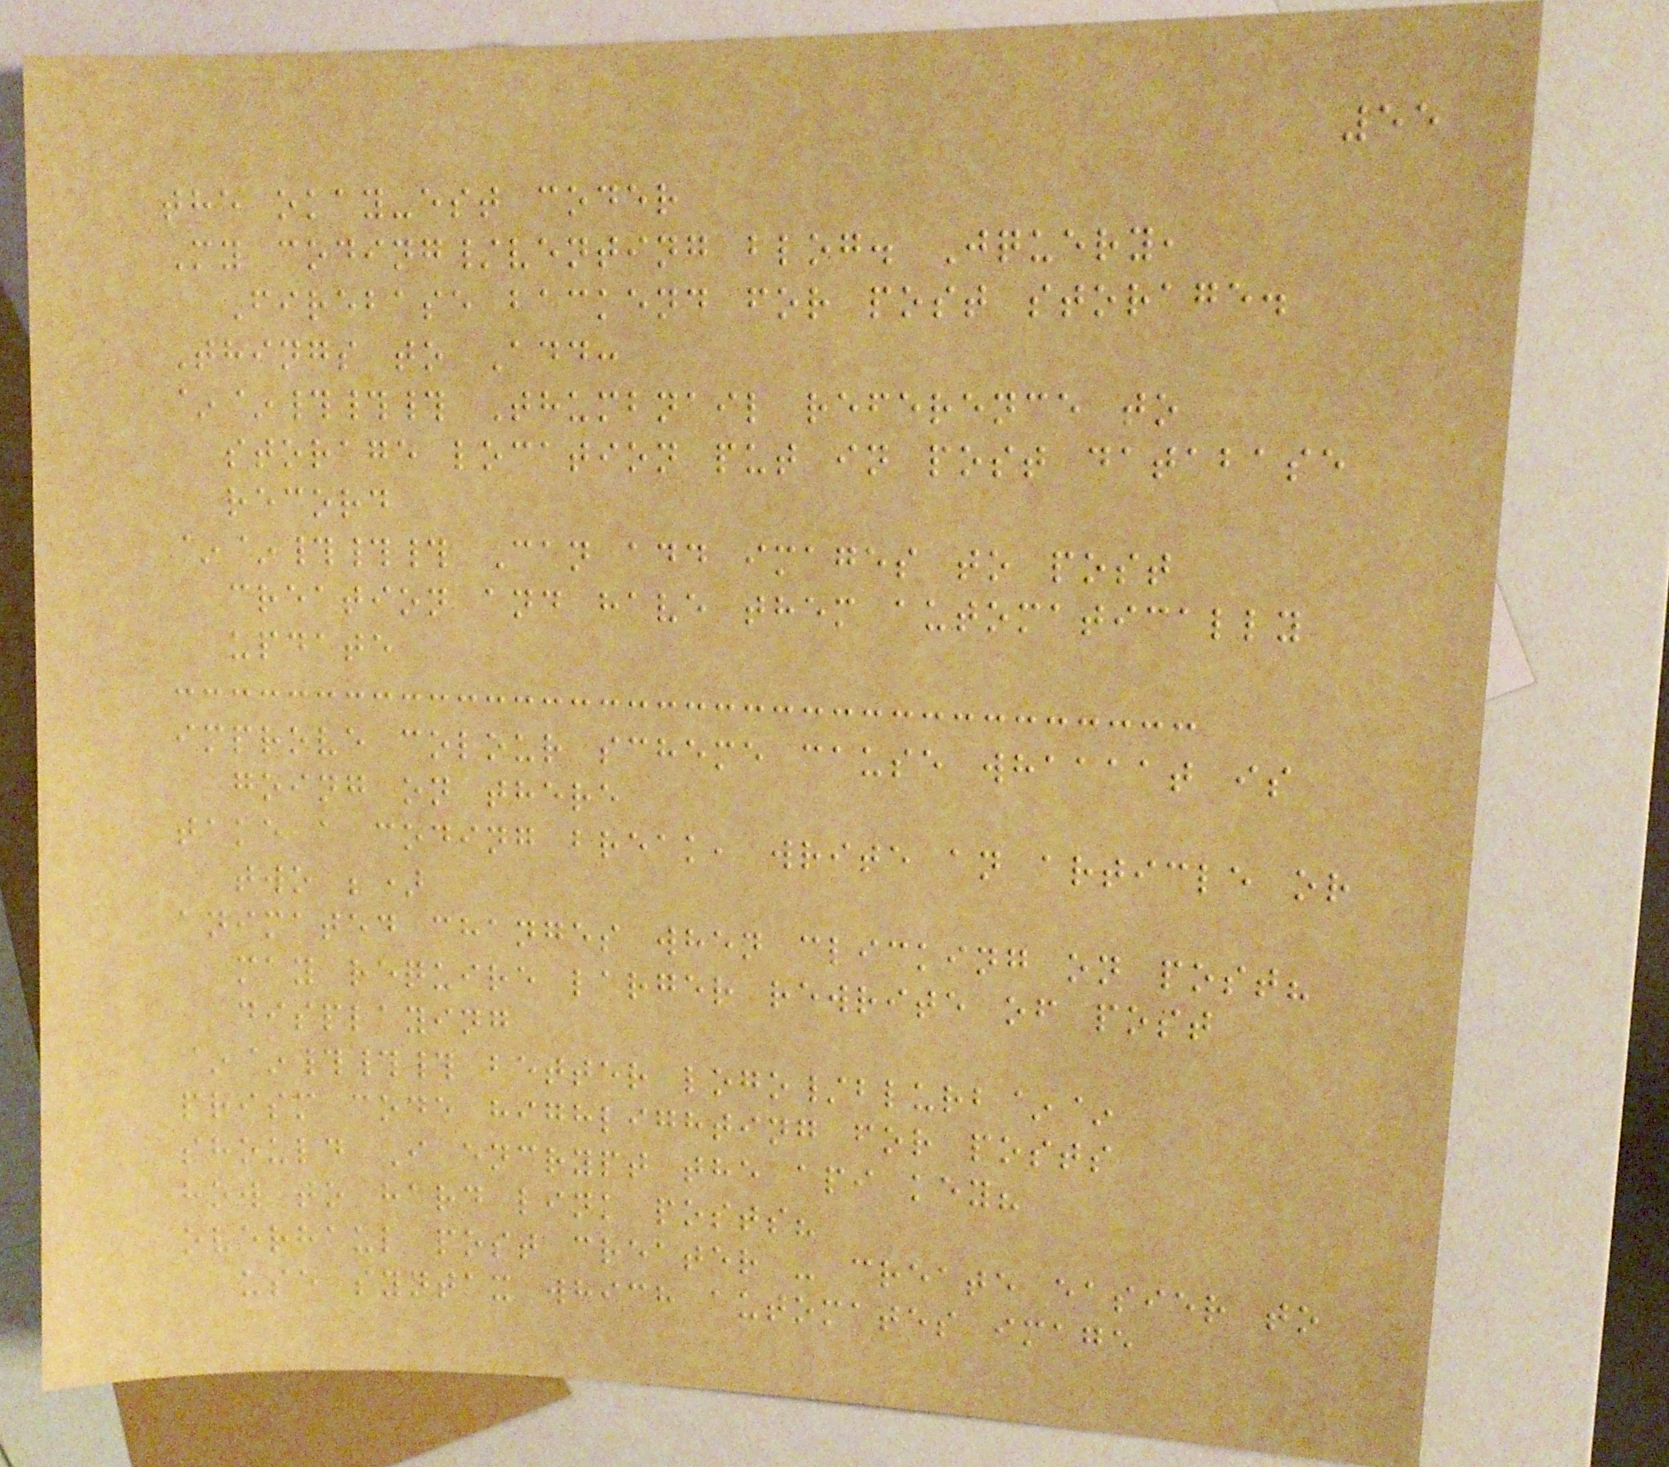55
the okay-est coder
My coding/venting blog. Jquery,
Firebase backend for post storage.
Things to Add:
~~### Thumbnail reference to
storage location put in post database
record
~~### Can add images to post
creation and have them automatically
update
improve colour scheme cause whaaaat is
going on there
take a coding break, write an article or
two ;)
animated changes when clicking on post?
may require larger rewrite of post
displaying
~~### better logo/blurb~~
prism code highlighting for posts
should I encrypt the api key?
how to hard link posts?
overhaul post creater - create easier to
use syntax which automates image
